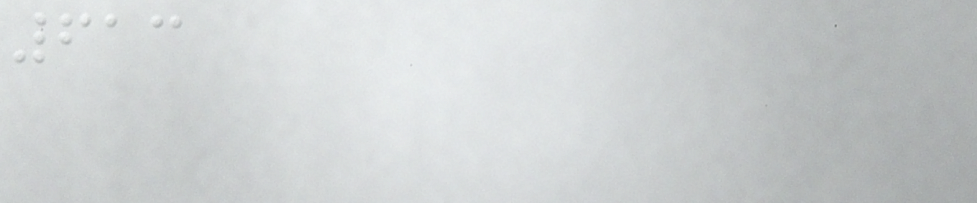613
